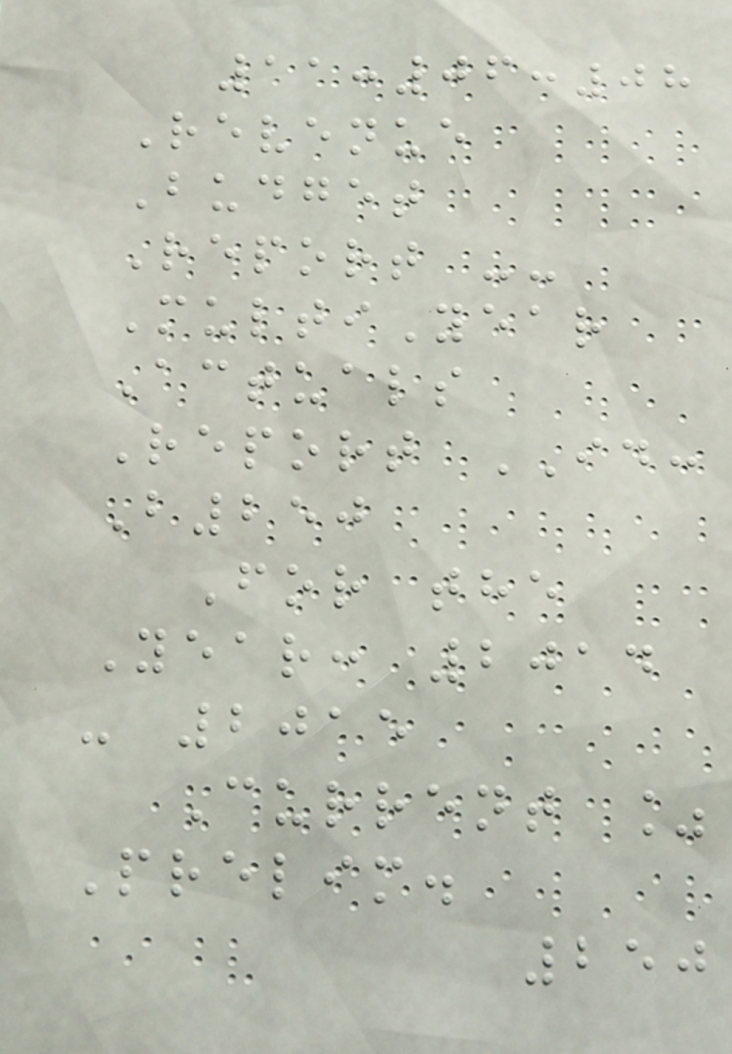11:06:08
Revenue
Budget
Report --
MultiYear
Actuals
Report ID:
B250
For the
Year: 2014
- 2015
Current %
Prelim.
250
